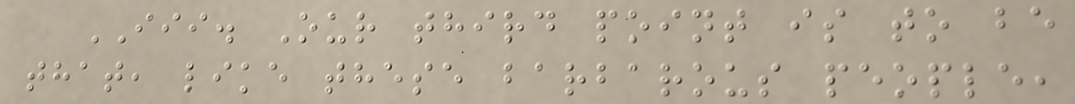III. Our third point is to be
that, like these barbarous people,
